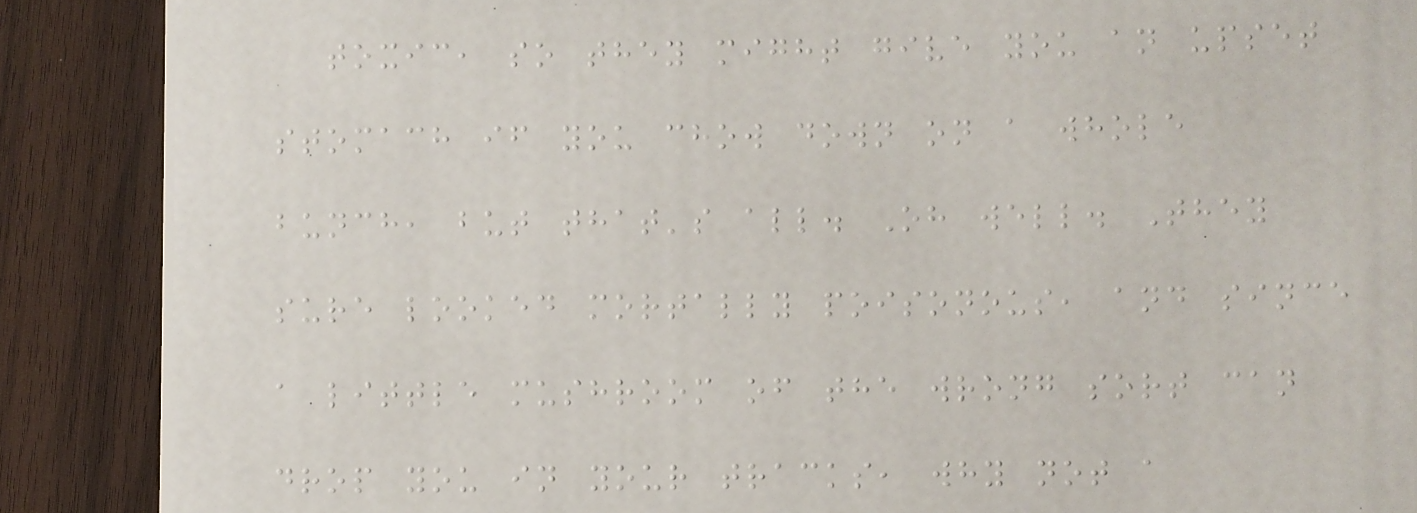toxic, so they might give you an upset
stomach if you chow down on a whole
bunch, but that's all. Oh well. They
sure looked mortally poisonous, and since
a little mushroom of the wrong sort can
drop you in your tracks, why not a
